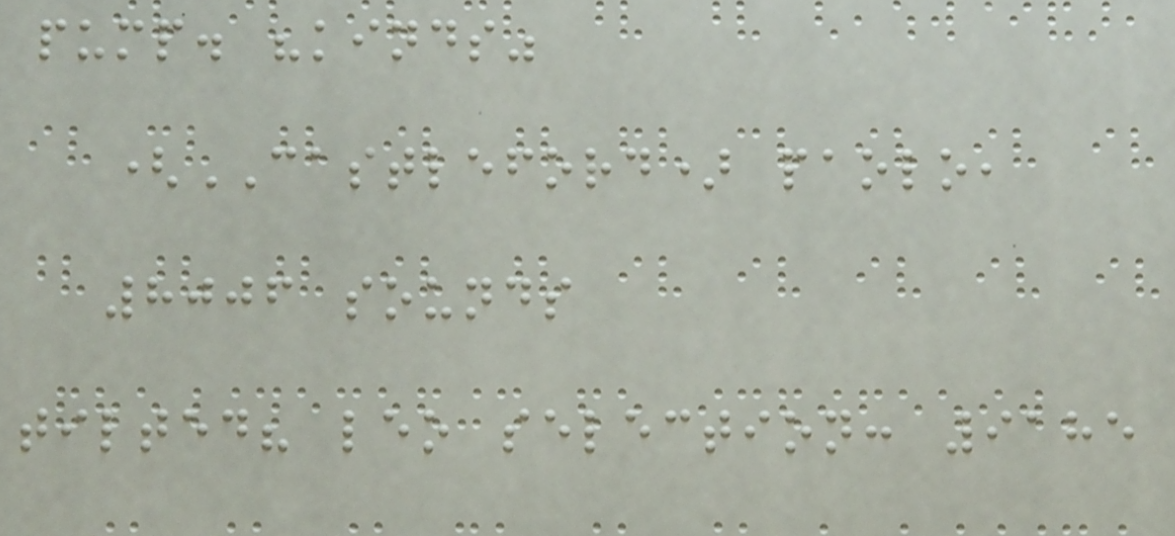pump. "kinds"
(CASTLEFORD) paolo,
8006 sounds
tilted? leo selection: 9185
